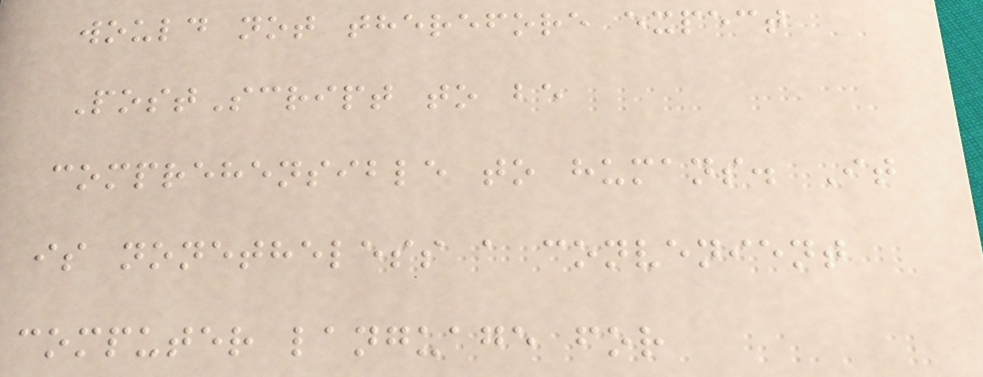would not therefore expect
PostScript to be
comprehensible to humans. It
is nonetheless a convenient
computer language for
